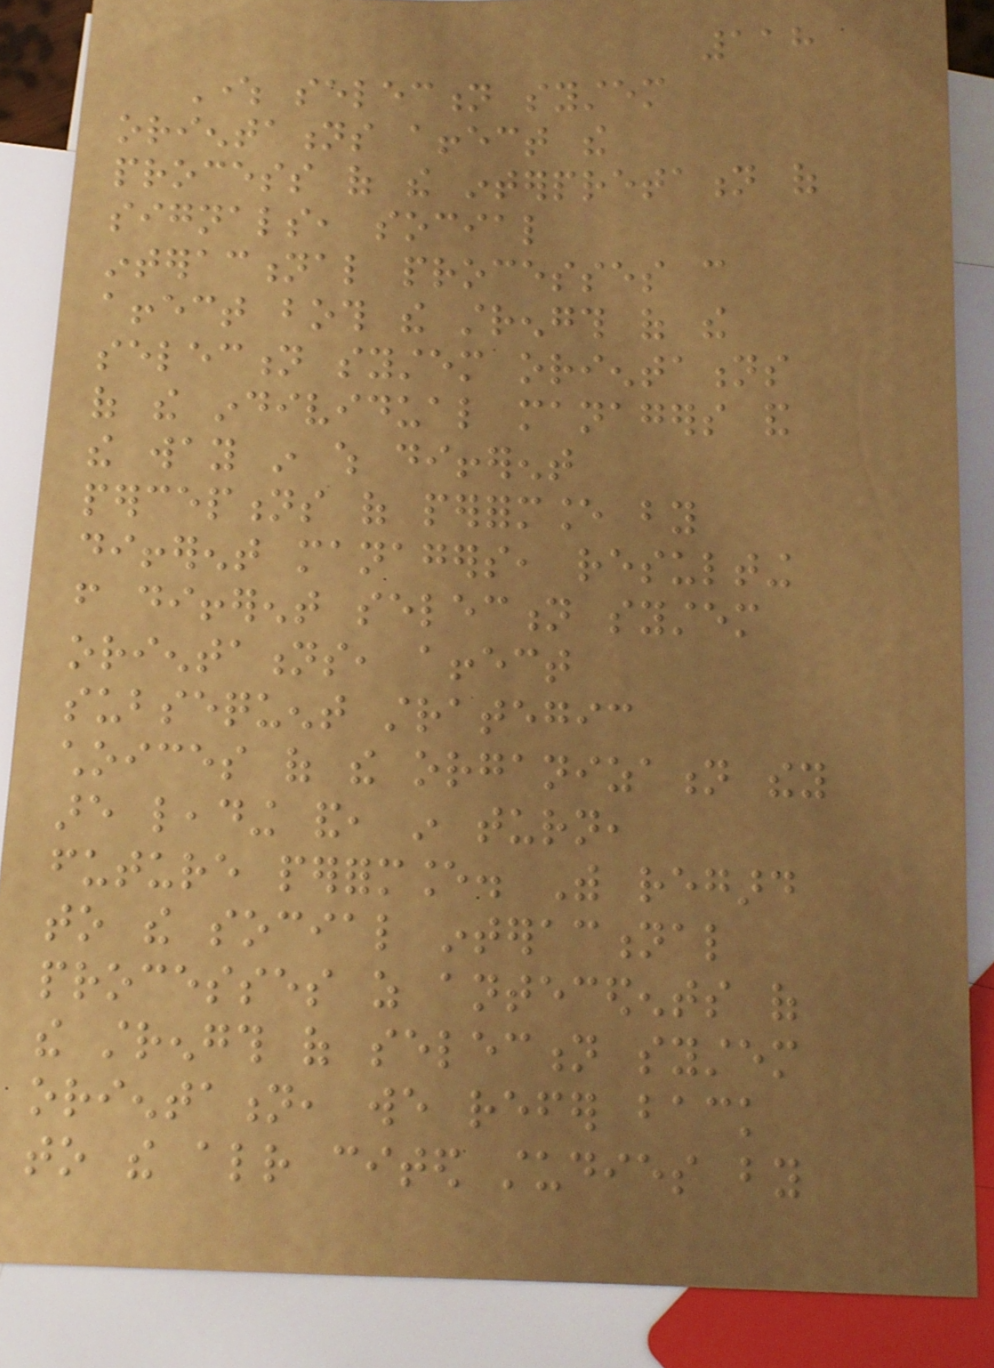118
Where selection system
orientations affect the
process of the interpretation of
signals, social
interactional processes can
affect both the strength of the
selection system orientations
of the individual managers and
the way in which different
perceptions of performance by
different managers, resulting
from different selection system
orientations, affect
subsequent strategic
choices of the organization they
are leading and, in turn,
future performance. With regard
to the social interactional
processes as antecedents of
the strength of selection system
orientation, we refer back
to the already cited studies by
